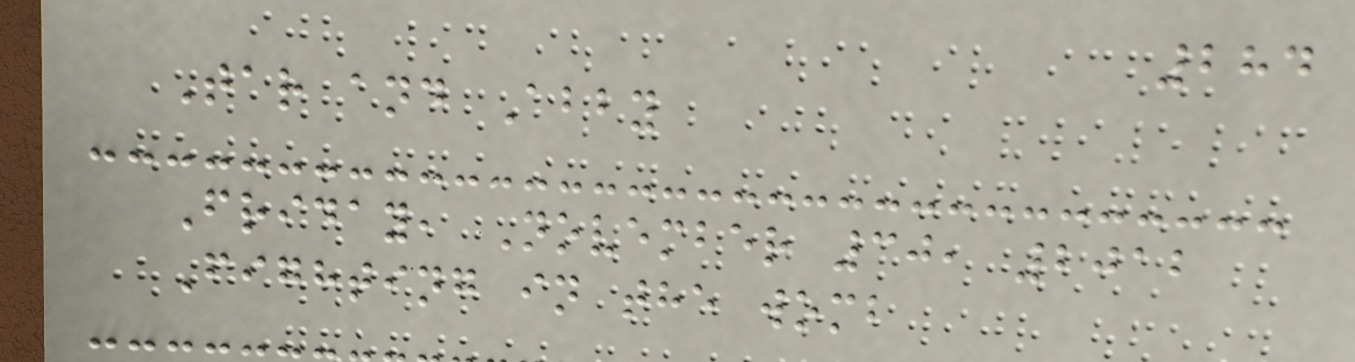284
Tar and Abby
Friday, November 30, 2012
Fighting in the womb
